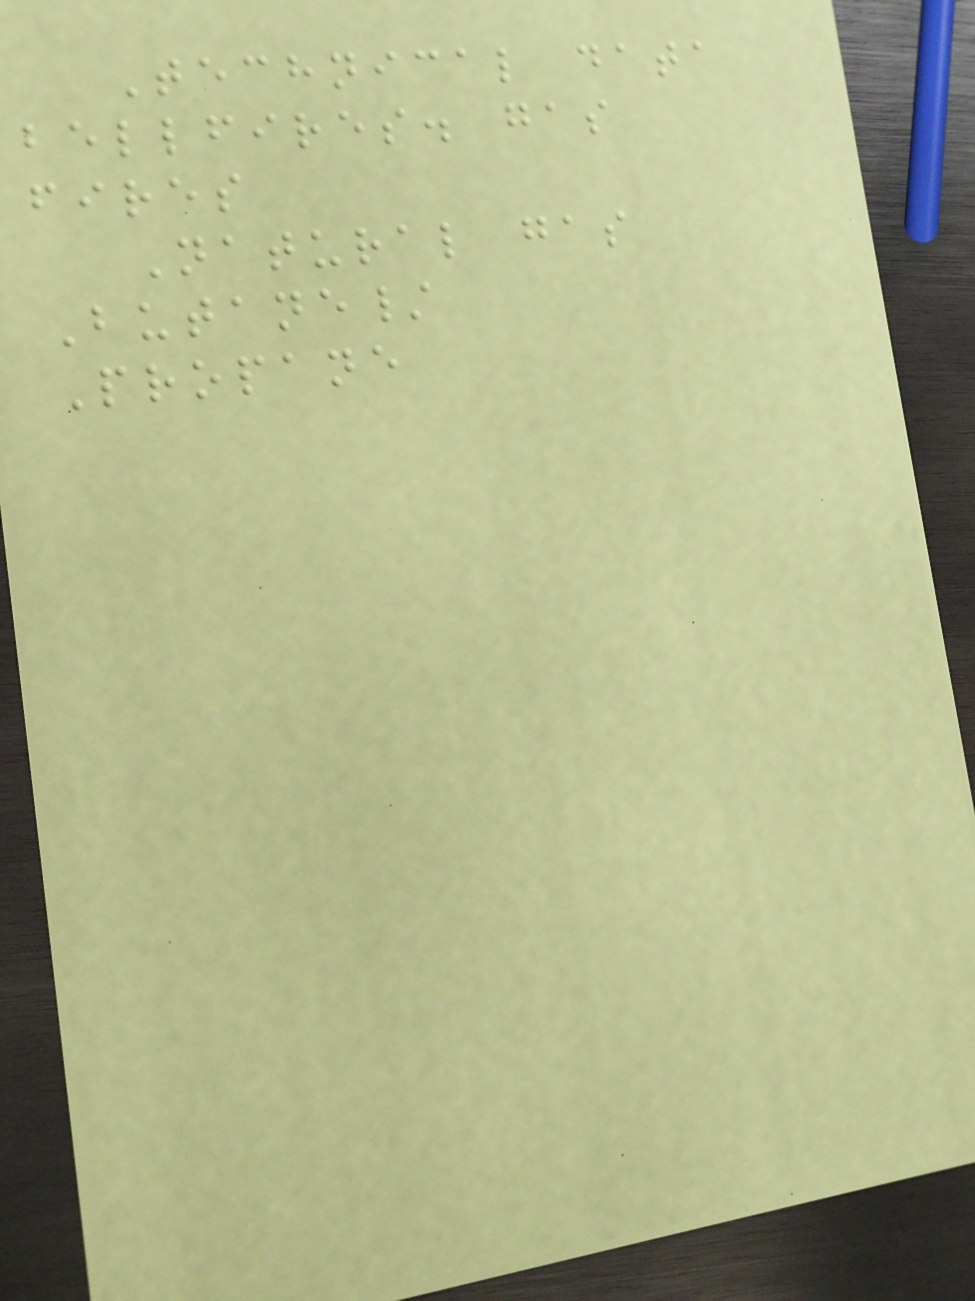Technical data
bellfires. gas
fires
Natural gas
Butane/
Propane
